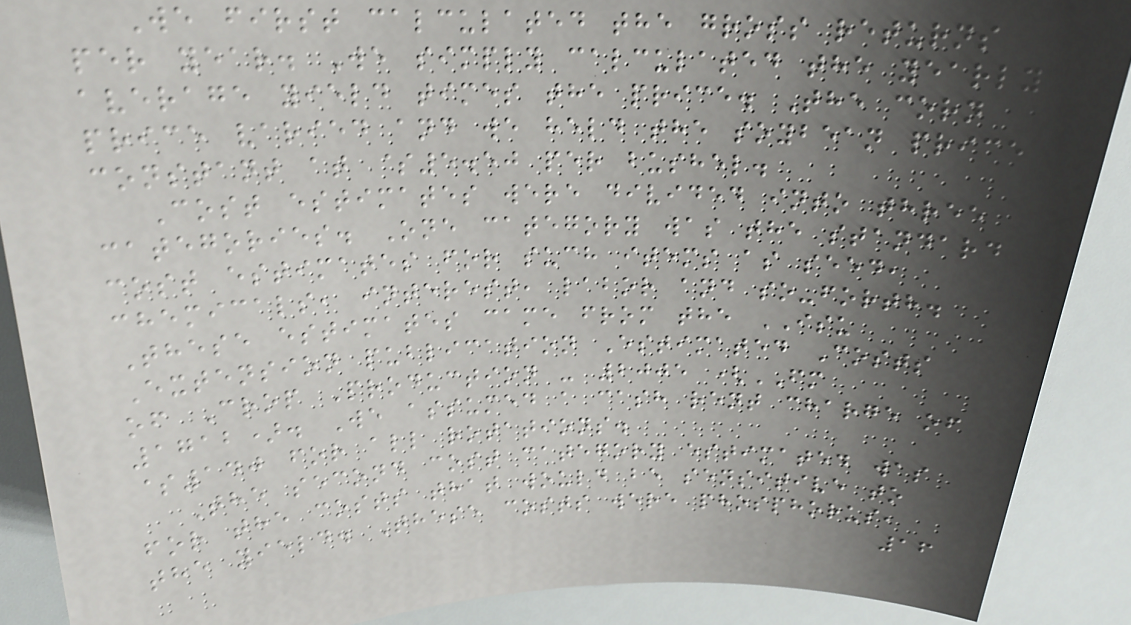We first calculated the gross returns
per year. We simply calculated the yearly
average yield times the price. The corn
price varied and we held the soybean price
constant at $5.50 per bushel.
Cost estimates were divided into three
categories. One category was the standard
cost estimates for such items as seed,
chemicals, interest, labor and so-forth.
These estimates came from the ISU
Extension publication Estimated Costs
of Crop Production - 2005 (FM
1712). We assumed a cash rent charge of
$140 for all rotations.
The second cost category estimated was
for the costs that would be sensitive to
the yield. These costs were phosphorus,
16
